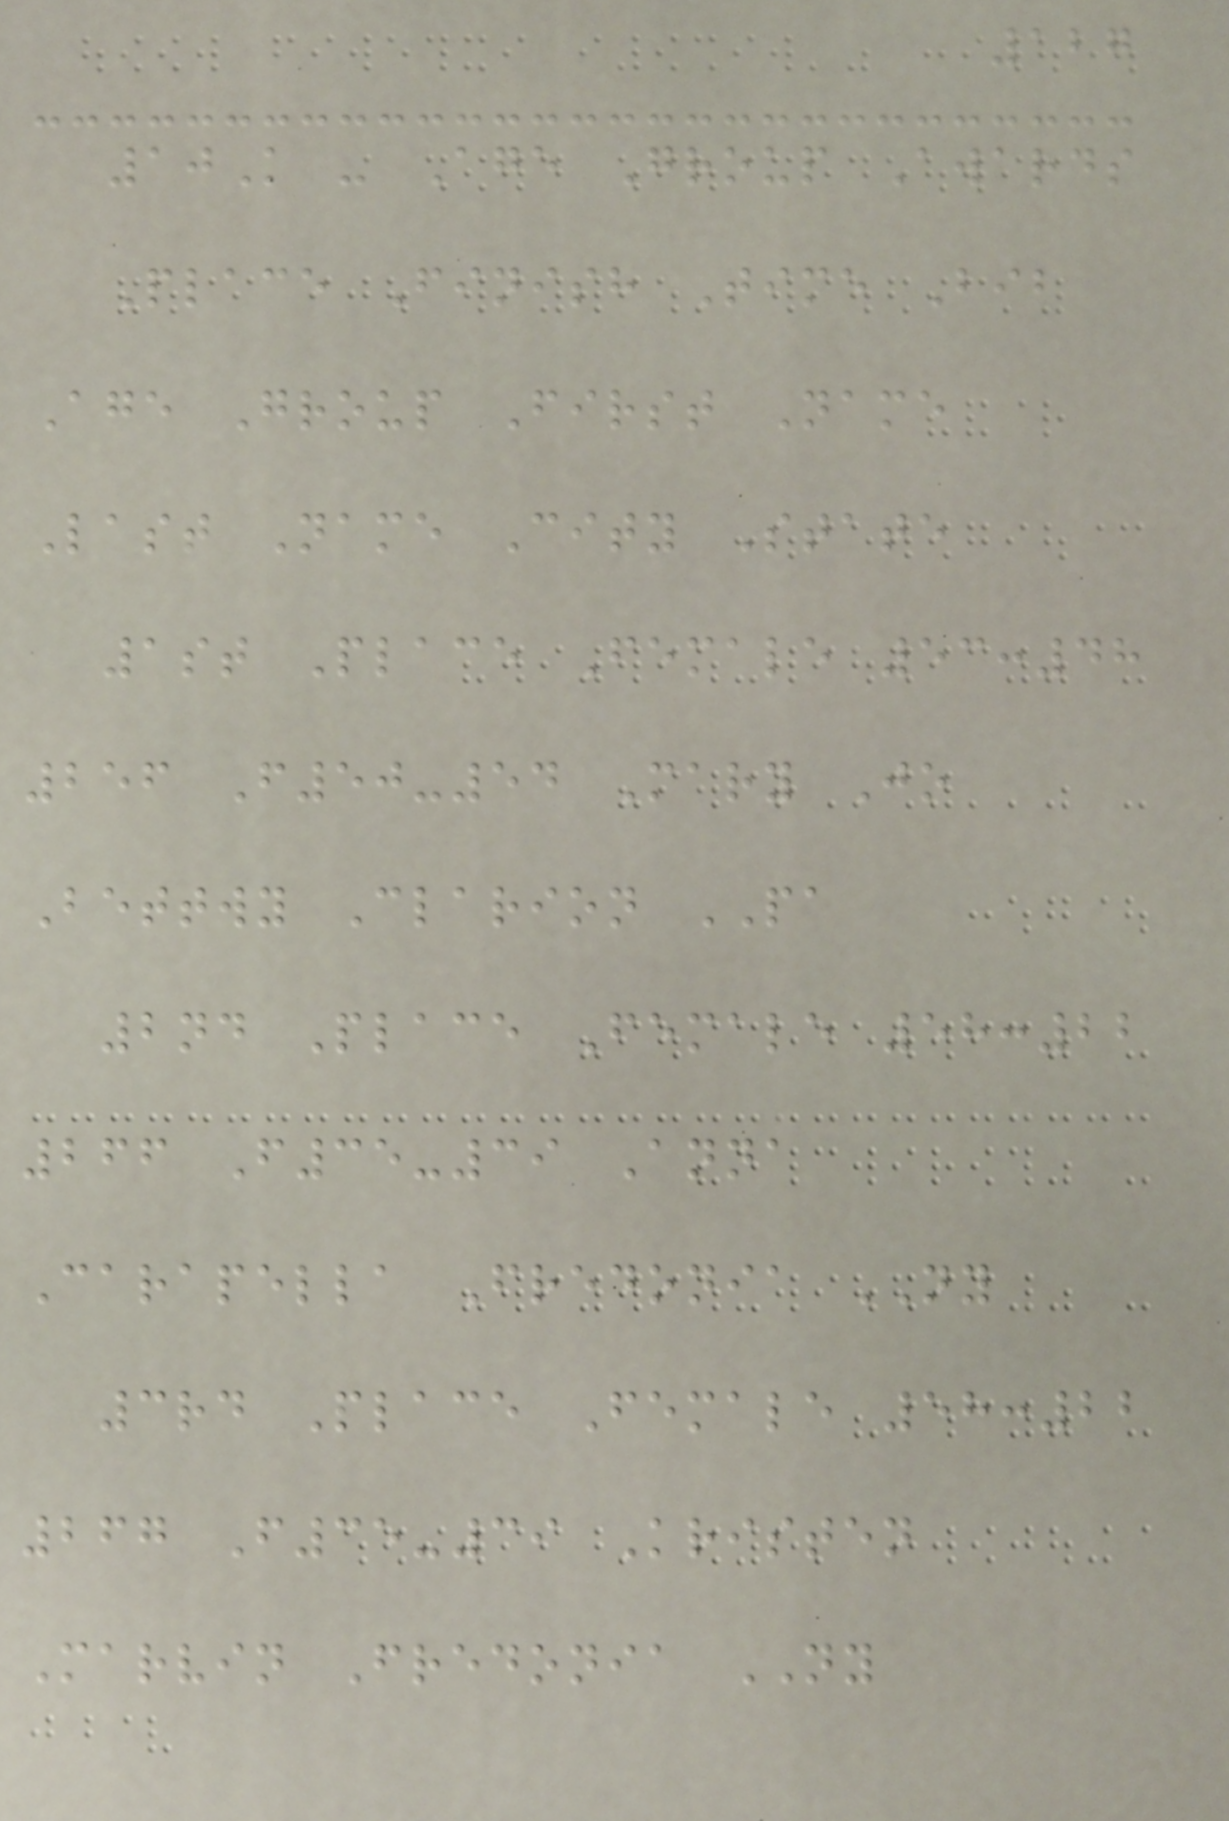127
10K - Age Group Awards
Place Finish Time Bib
Age Group First Name
Last Name City State
1st Place Female 53:48
256 F50-54 Mary Jo
Bettwy Clarion PA
2nd Place Female 58:22
266 F35-39 Anna
Carapella Fredonia NY
3rd Place Female 58:22
267 F35-39 Kristen
Marvin Fredonia NY
